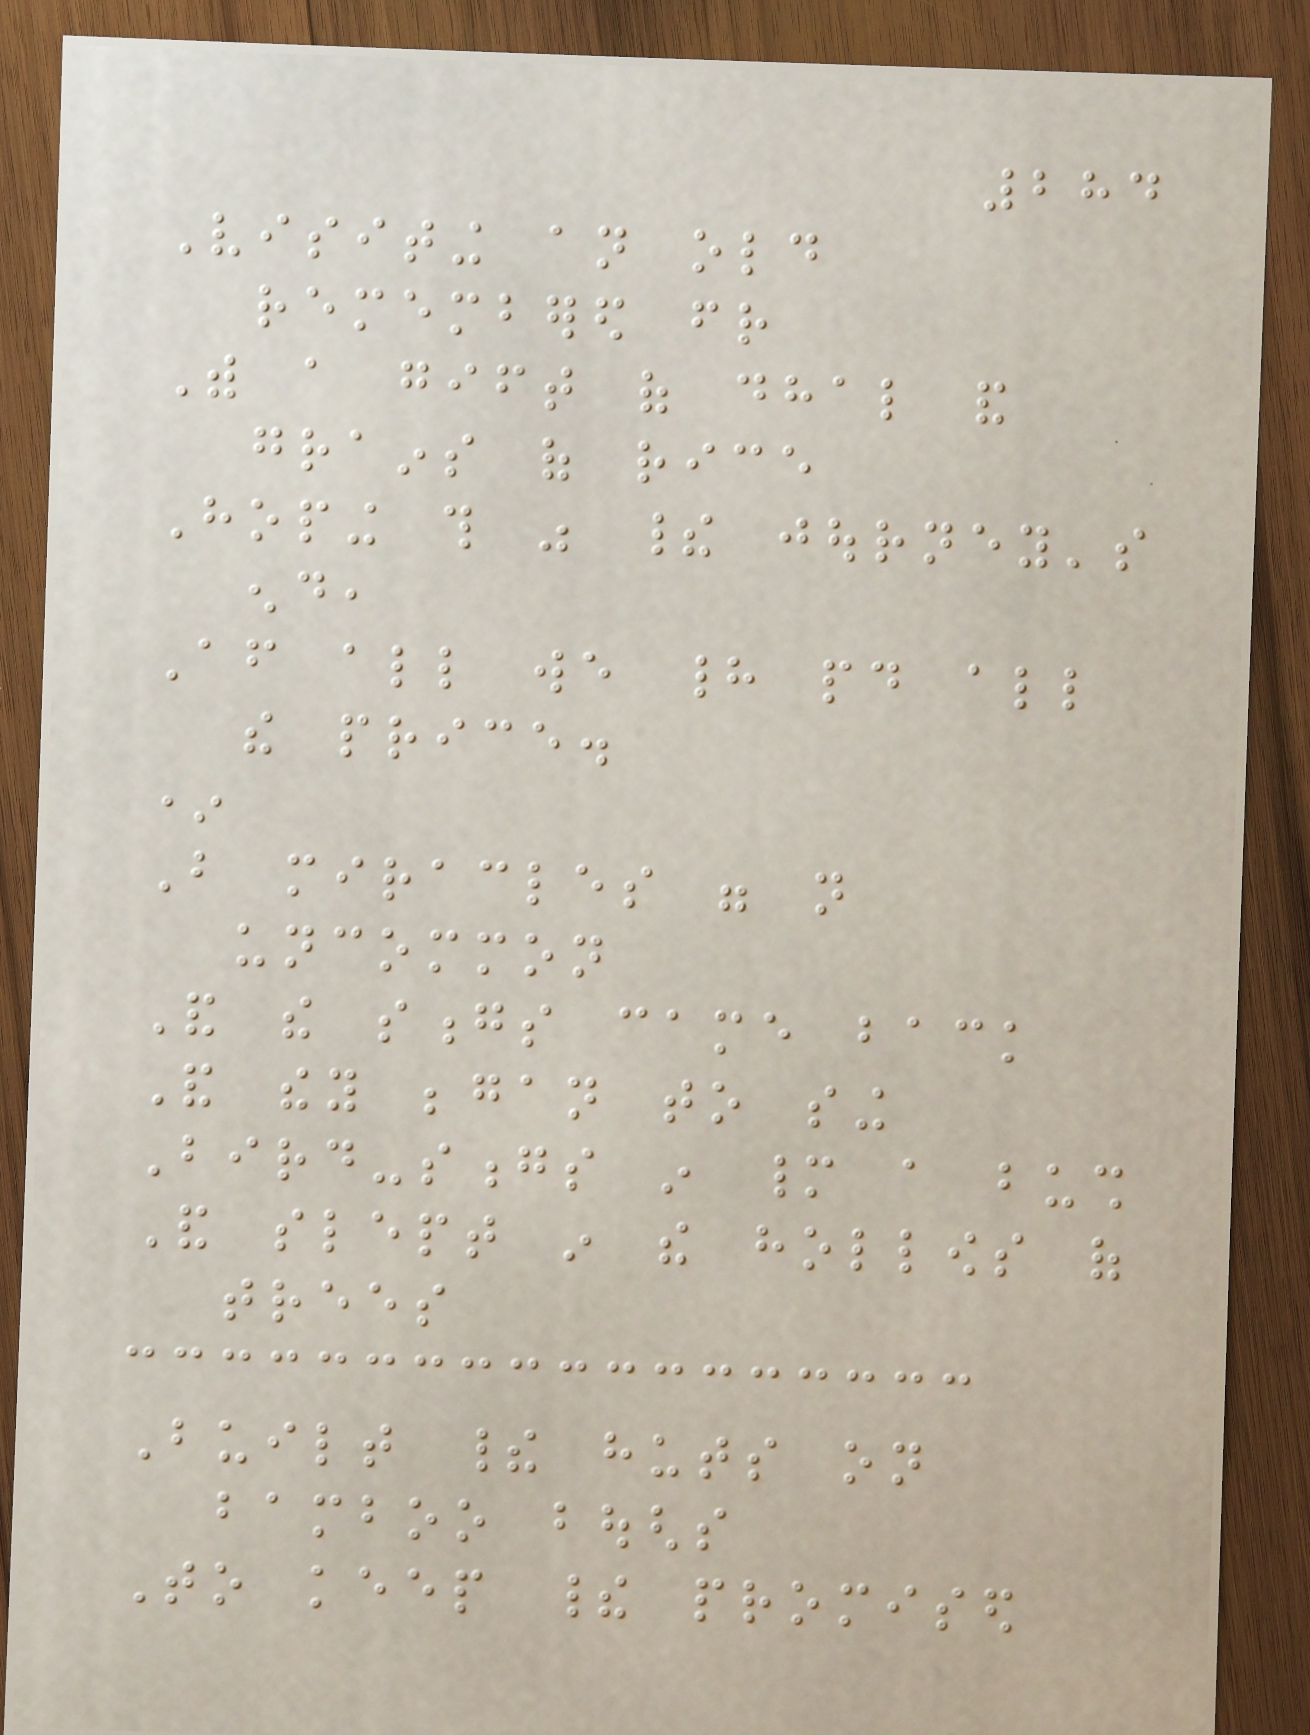284
Visiting an old
remembered friend
With a gift of dhal and
grains of rice
Hoping this was their journey's
end,
After all we had paid all
the price.
*
But miracles were not
uncommon
And the songs came back
And they began to sing
Bird-songs in many a bush
And slept in the hollows of
trees
Built their huts on
bamboo boughs
To keep their promised
